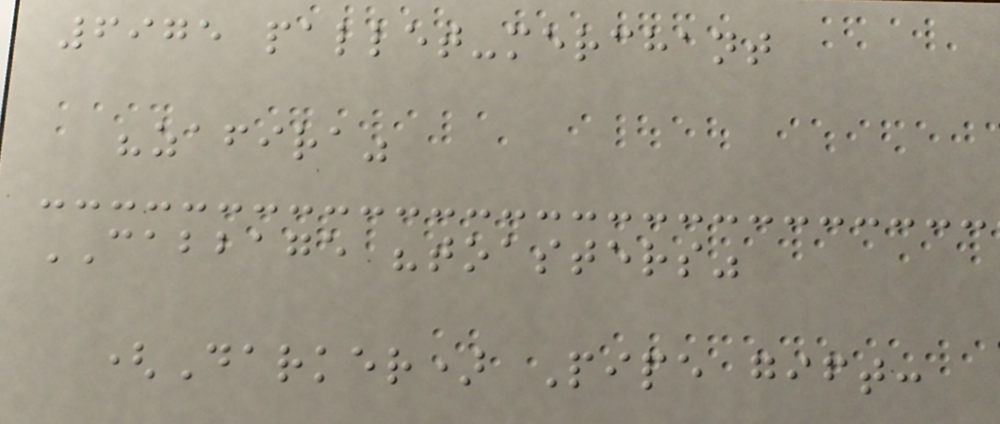6975 pallet-merchant
"zafira"
CABBAGE "toasters"
(Darker) Pipe gift:
